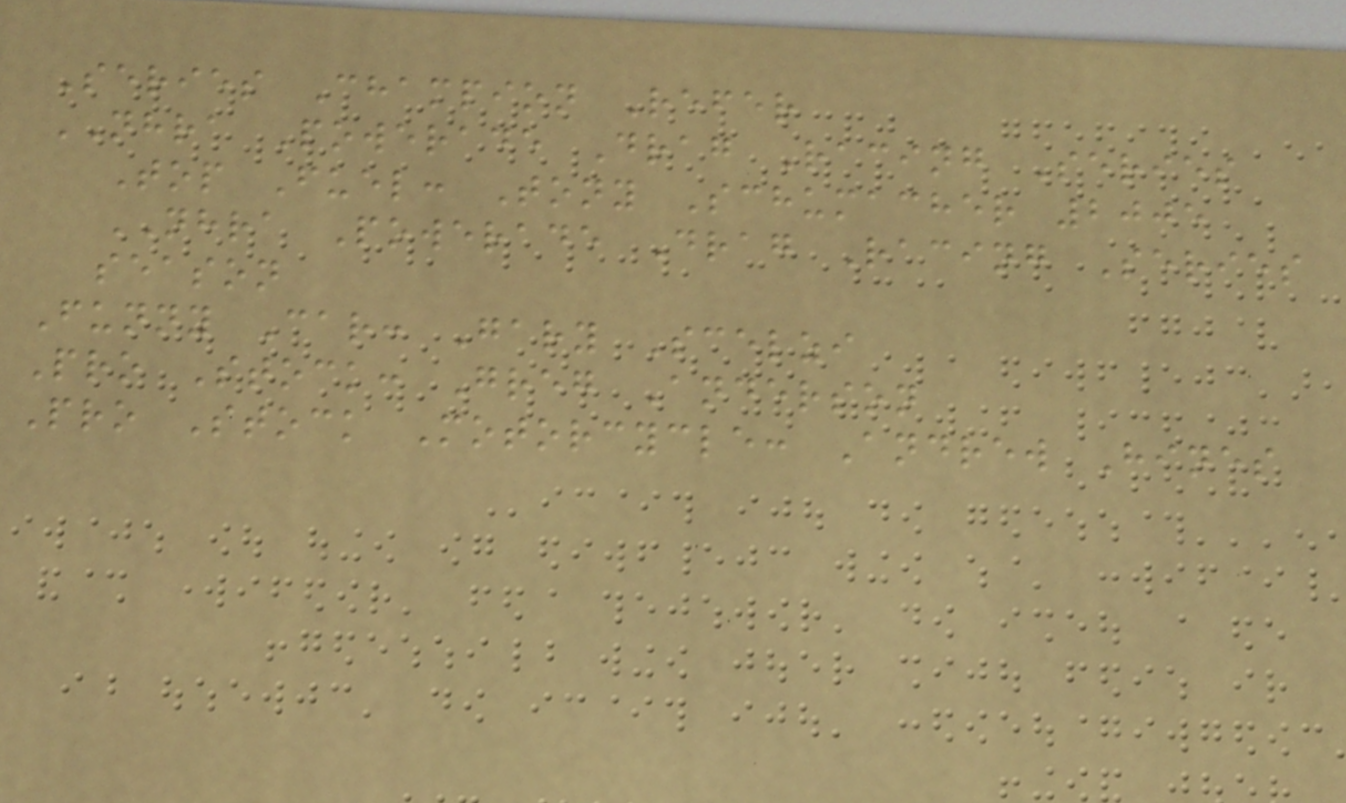Series Champion Refer
NHRA Powerade Drag Racing Series
Top Fuel: Tony Schumacher 2005
NHRA Powerade Drag Racing Series
season
Funny Car: Gary Scelzi
Pro Stock: Greg Anderson
Pro Stock Motorcycle: Andrew Hines
